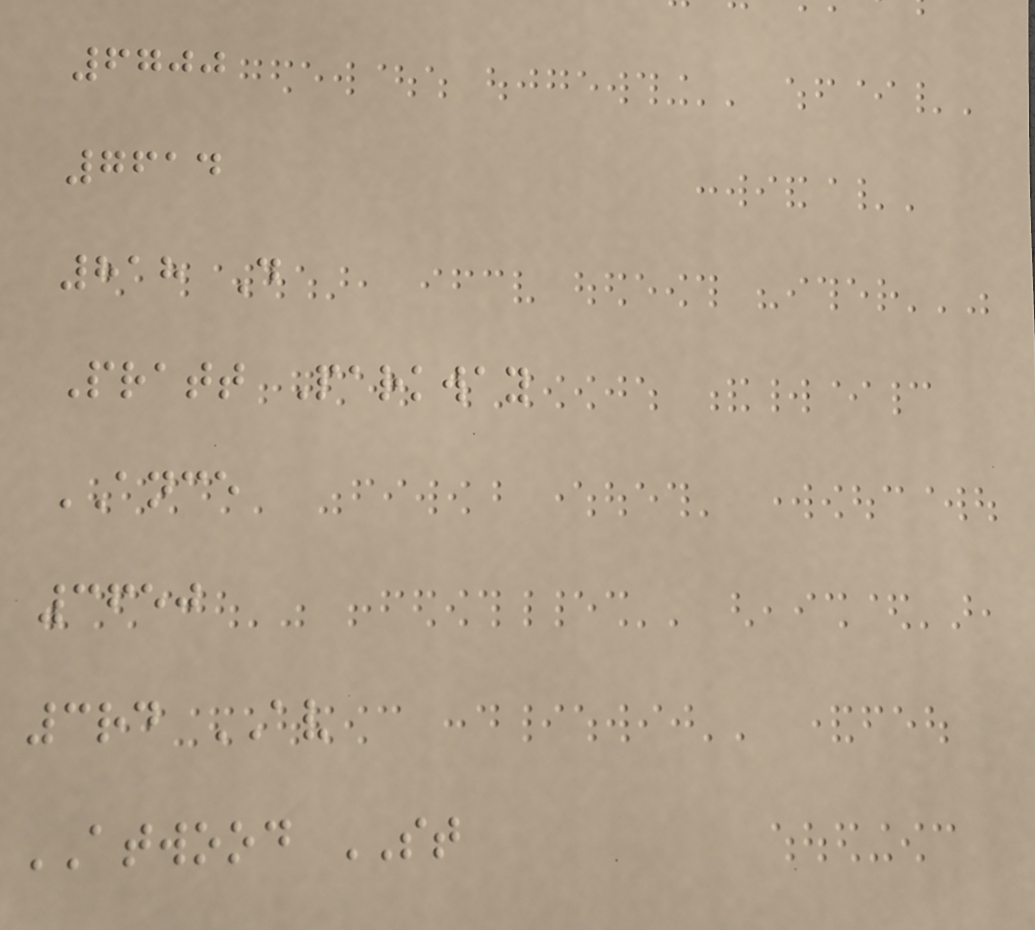6700
7614
818 D
Pratt Parkway
ANCE
3650
3rd AV
ATWOOD ST
